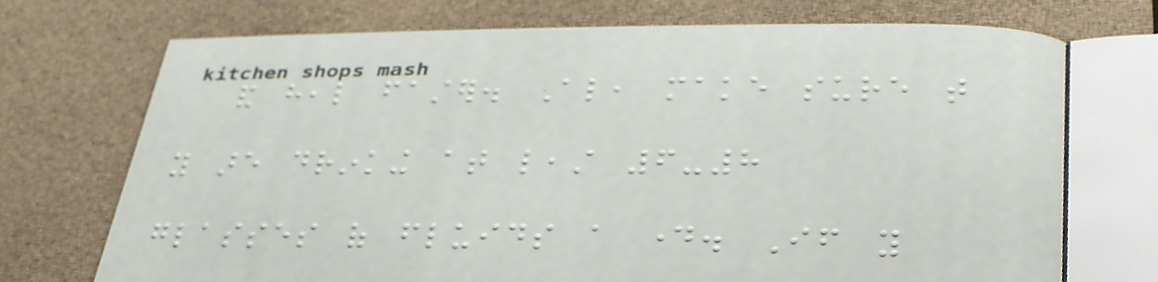and heal faster. Also, make sure that
you are drinking at least 6-8
glasses of fluids a day. If you
